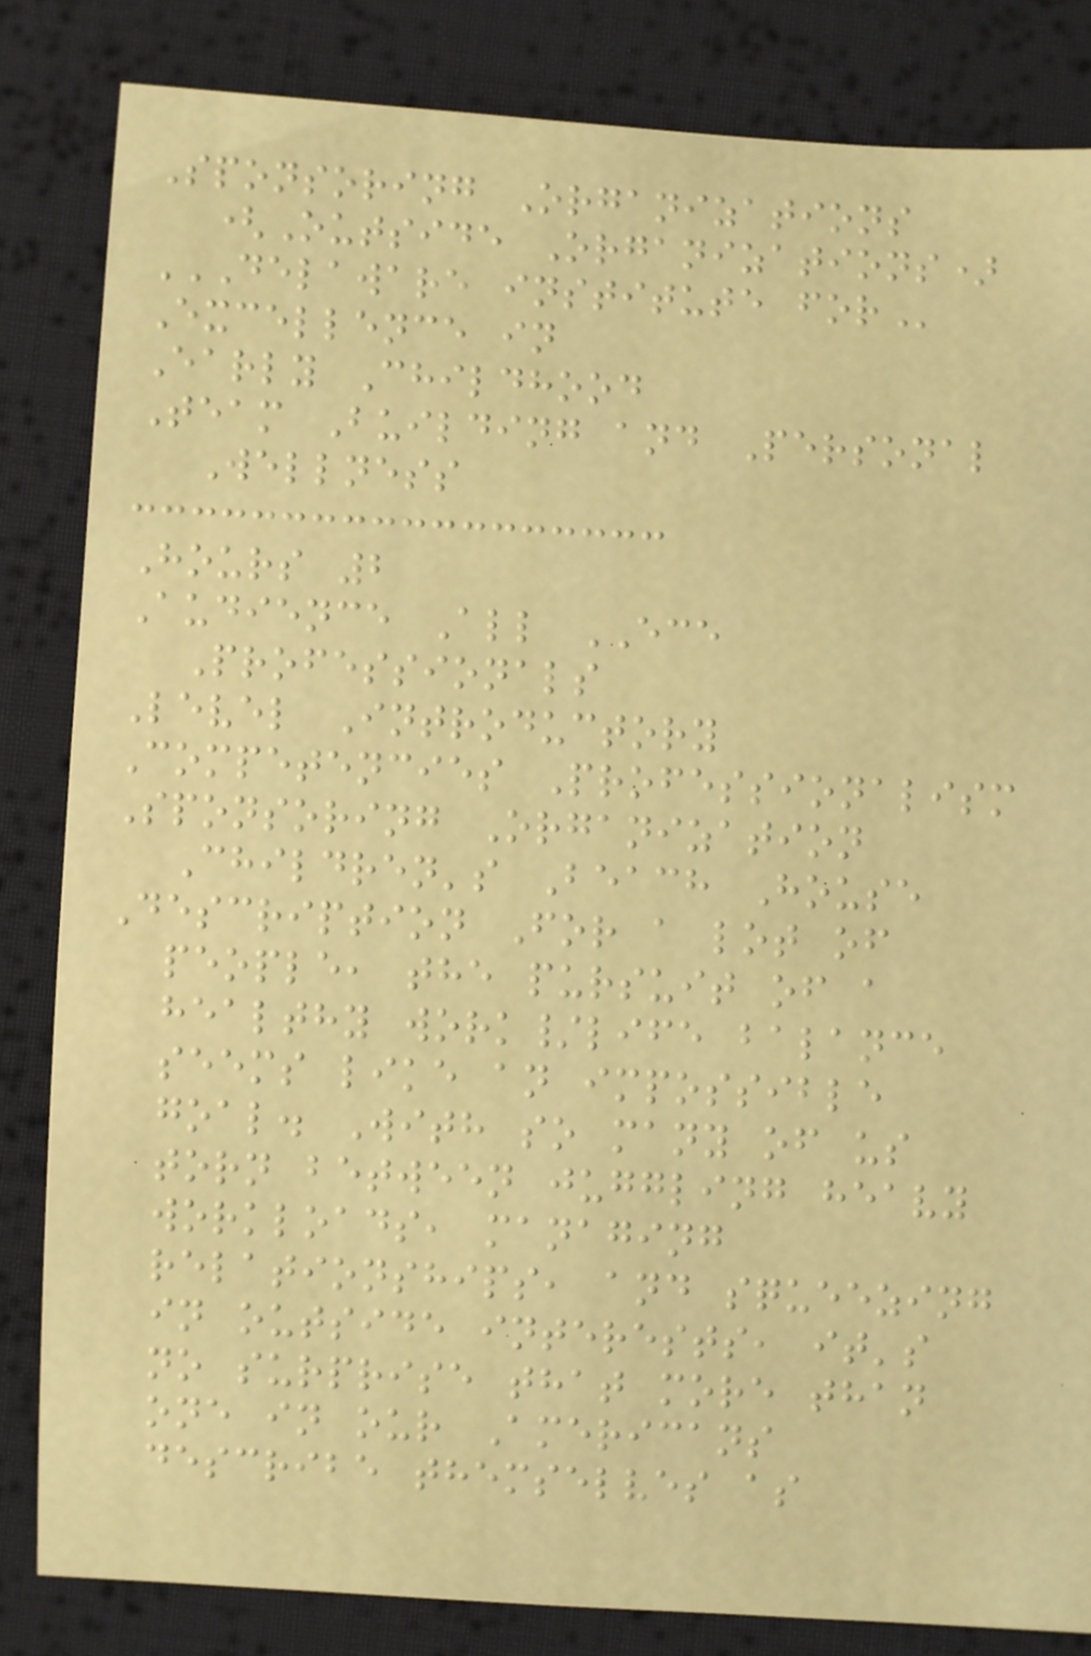Sponsoring Organizations
(Outside Organizations)
DELAWARE INSTITUTE FOR
Excellence in
Early Childhood
Team Building and Personal
Wellness
Hours 2
Audience All ECE
Professionals
Level Introductory
Competencies Professionalism
Sponsoring Organization
Children's Beach House
Description For a lot of
people, the pursuit of a
healthy work/life balance
seems like an impossible
goal. With so many of us
torn between juggling heavy
workloads, managing
relationships, and squeezing
in outside interests, it's
no surprise that more than
one in our Americans
describe themselves as
